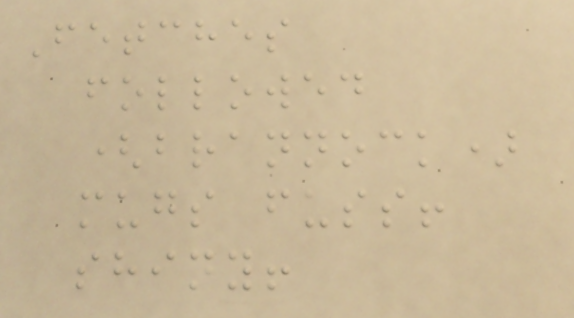Fetches
followed
(brannock)
mugs fuss!
shiny!
